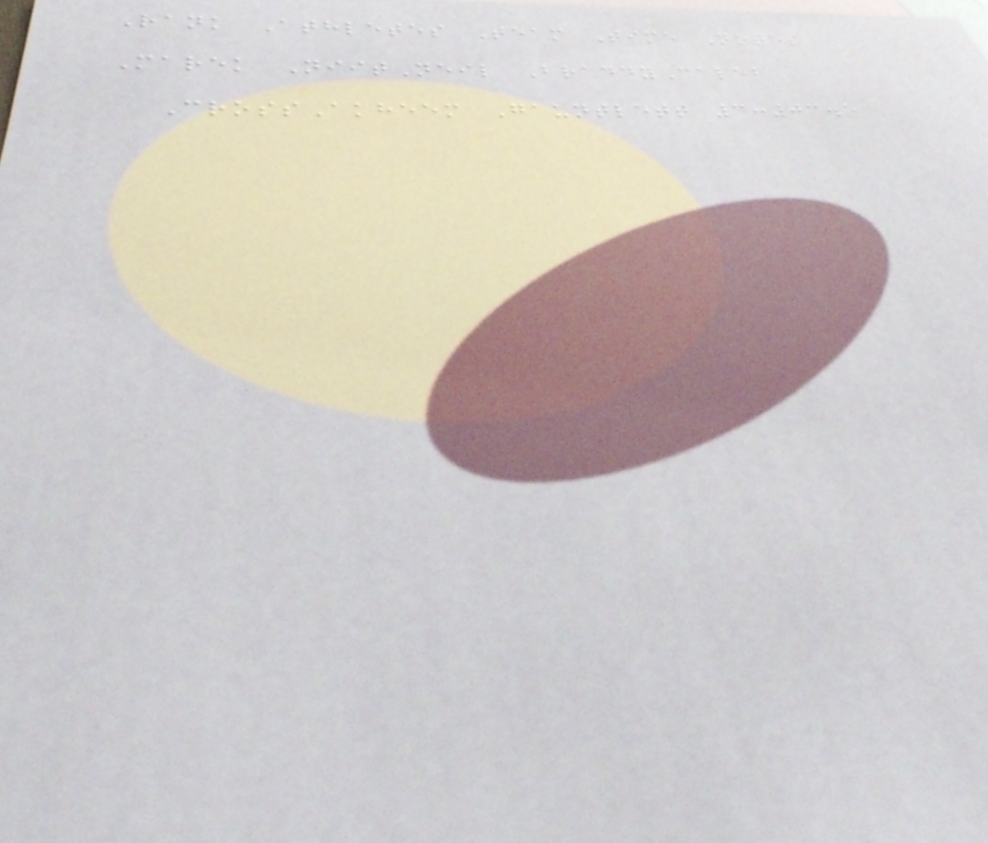Rank Athletes Team Time Notes
Marek NiitNeil BraddyCaleb
CrossAkheem Gauntlett 3:03.5
